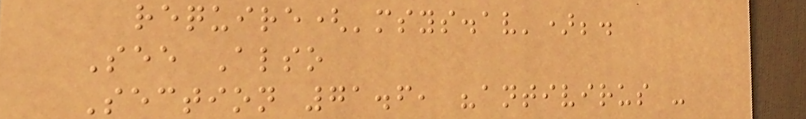require('msys.av');.
See Also
Section 71.6, "antivirus -
